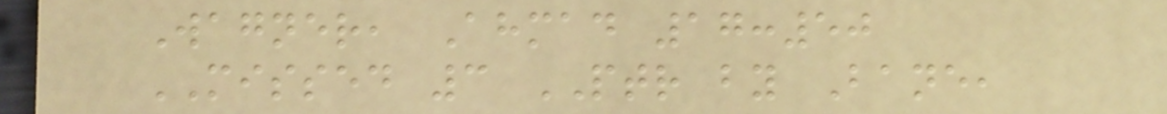Wagner, Ahmad 17:50
MISSED 3 PTR by Bane,
